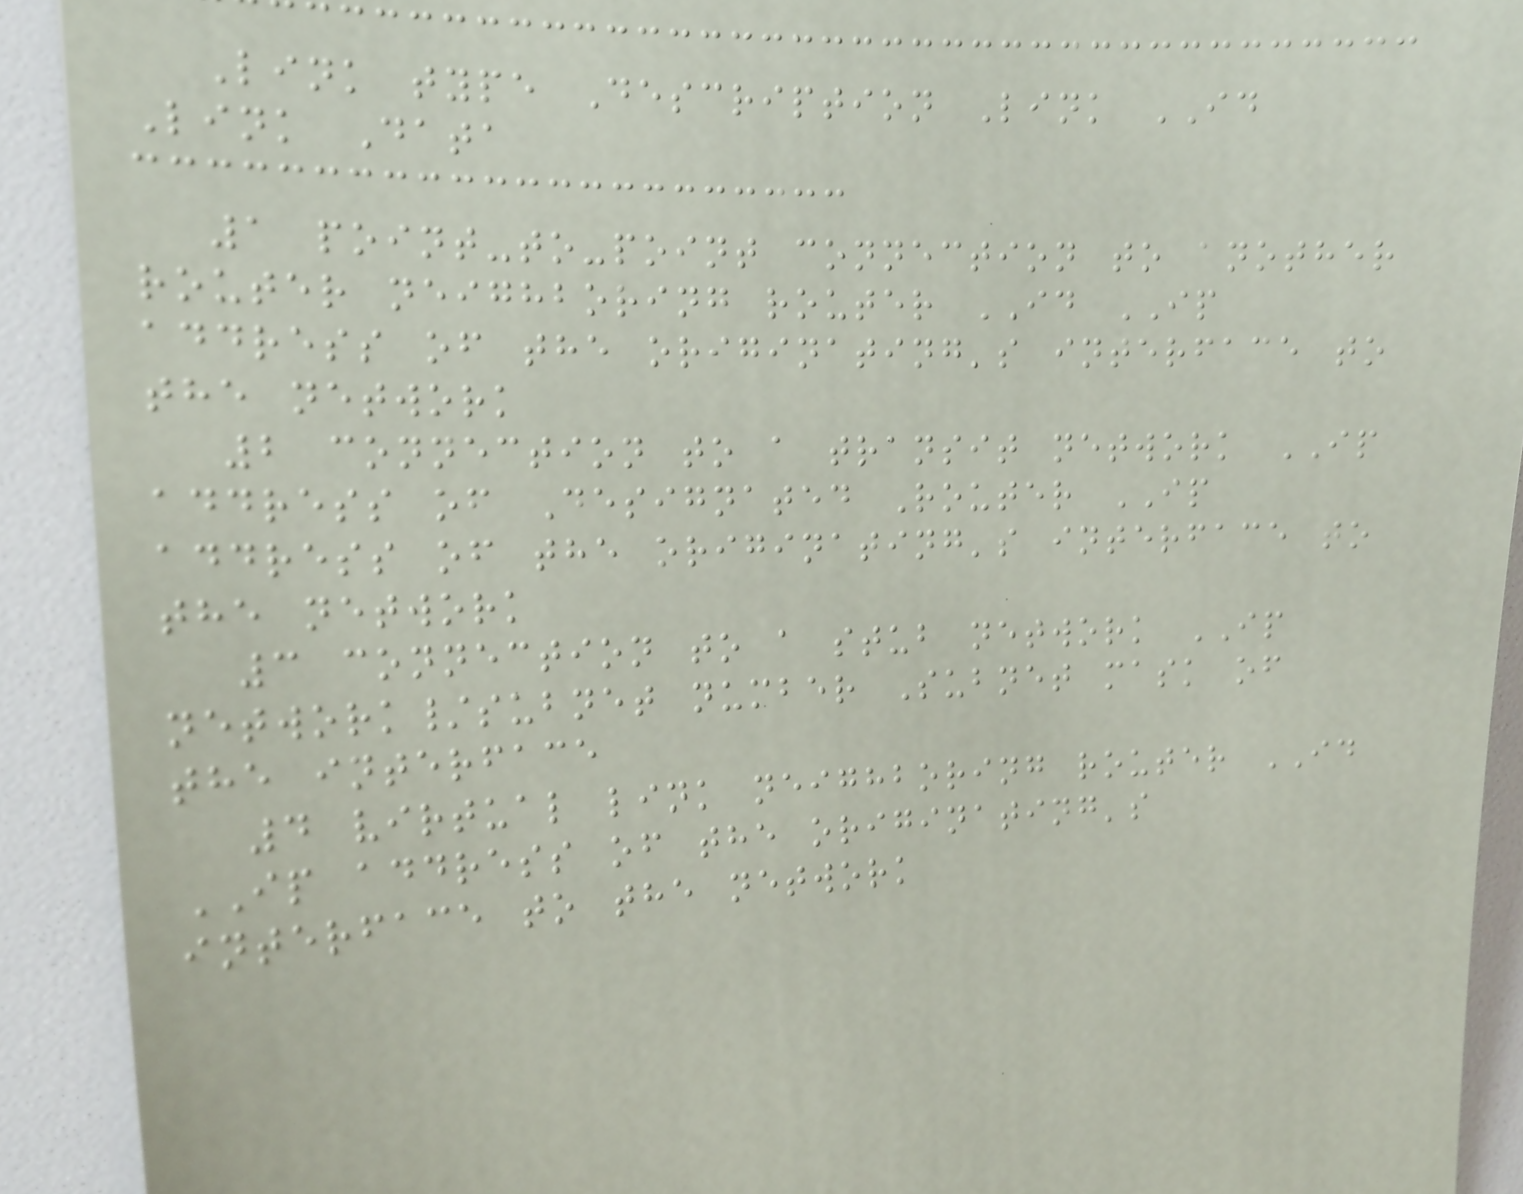Link type Description Link ID
Link Data
1 point-to-point connection to another
router neighboring router ID IP
address of the originating's interface to
the network
2 connection to a transit network IP
address of Designated Router IP
address of the originating's interface to
the network
3 connection to a stub network IP
network/subnet number Subnet mask of
the interface
4 virtual link neighboring router ID
IP address of the originating's
interface to the network
